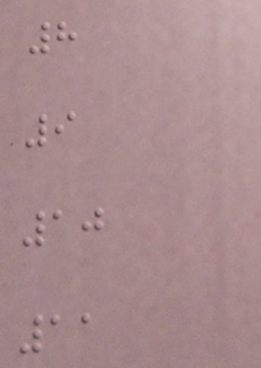8
9
10
11
